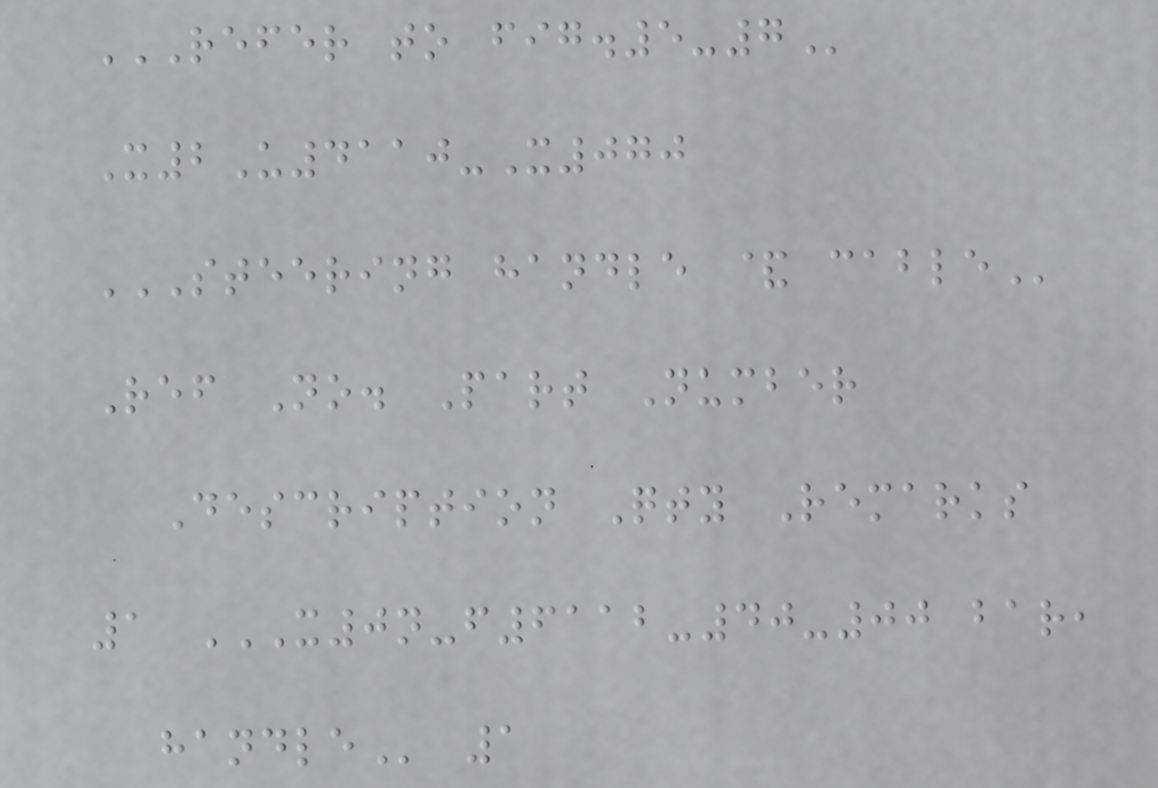REFER TO FIG.5-7
X2U4110-X070
STEERING HANDLE & CABLE
Ref No. Part Number
Description Qty Remarks
1 X0N-F6112-40-00 BAR,
HANDLE 1
